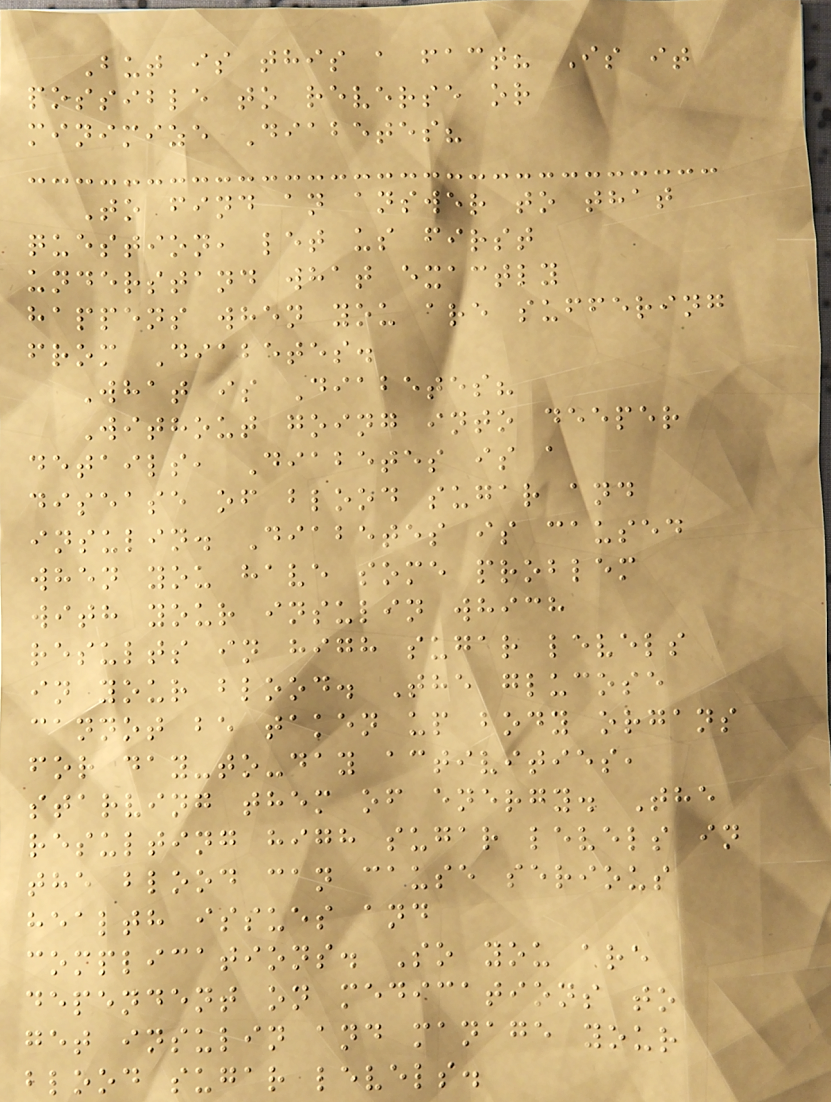But is this a fact? Is it
possible to reverse or
minimize Diabetes?
To find an answer to that
question, let us first
understand what exactly
happens when you are suffering
from Diabetes.
What is Diabetes?
Without going into deeper
details, Diabetes is a
disease of blood sugar and
insulin. Diabetes is caused
when you have some problem
with your insulin which
results in high sugar levels
in your blood. The glucose
cannot be taken up body organs
for day-to-day activities,
starving them of energy. The
resulting high sugar levels in
the blood can cause serious
health issues and
complications. So you are
dependent on medications to
get insulin and manage your
blood sugar levels.
